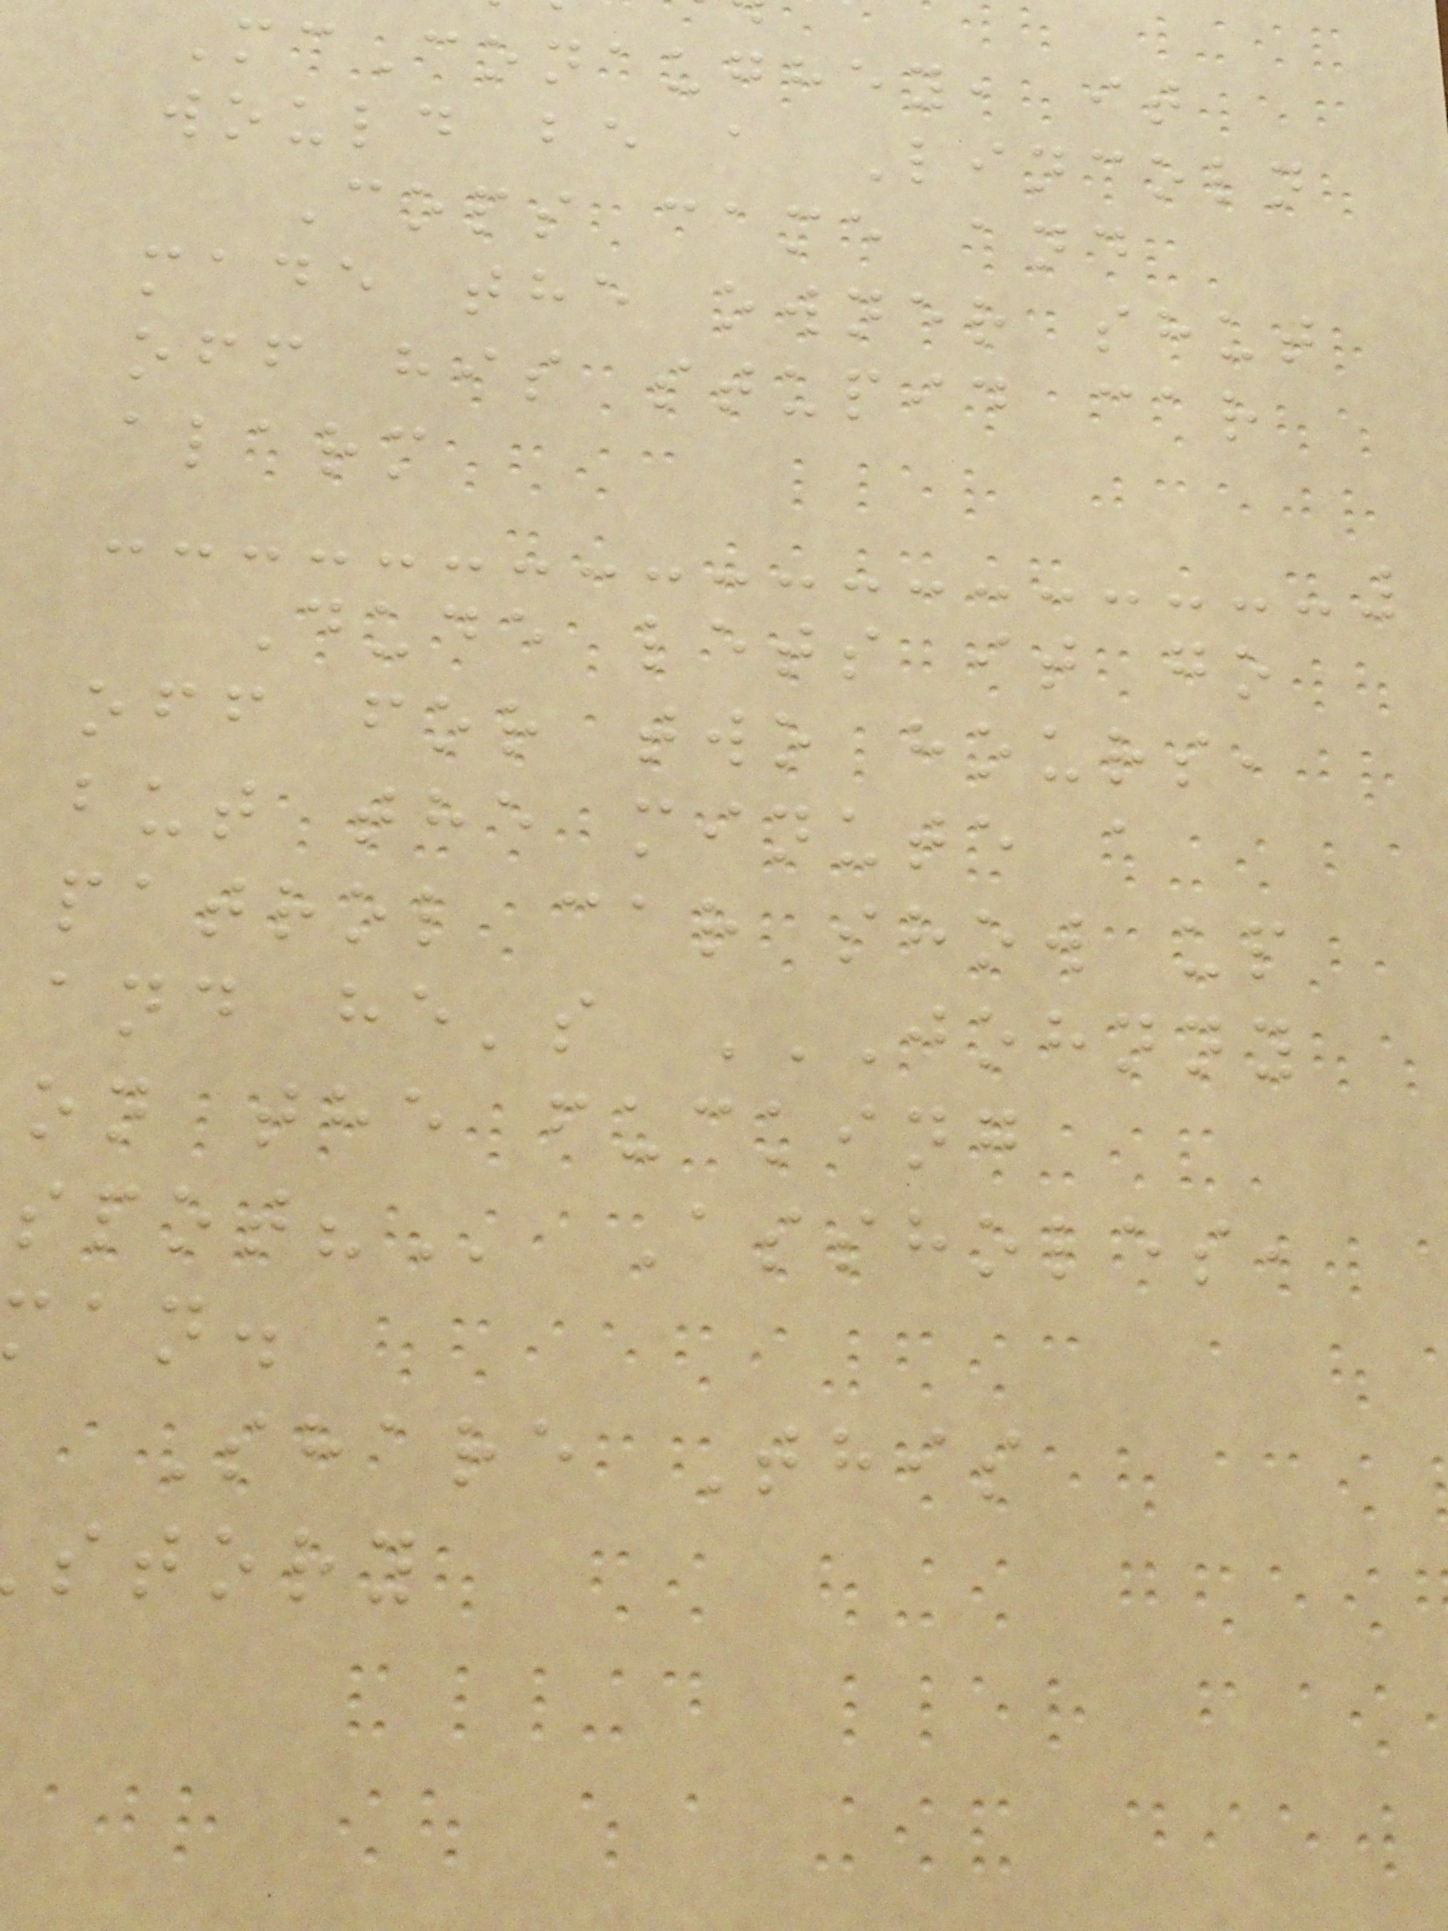McConaughey, it
would be a Lincoln
Cops came and
made the owner shut
off his stupid car
alarm
Dude lets it go
off for two hours,
but the minute a
patrol car show up
and he's JOHNNY
on the fucking
Assholes,
Share This
story
